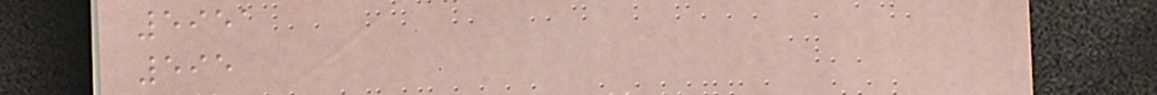5951
595
